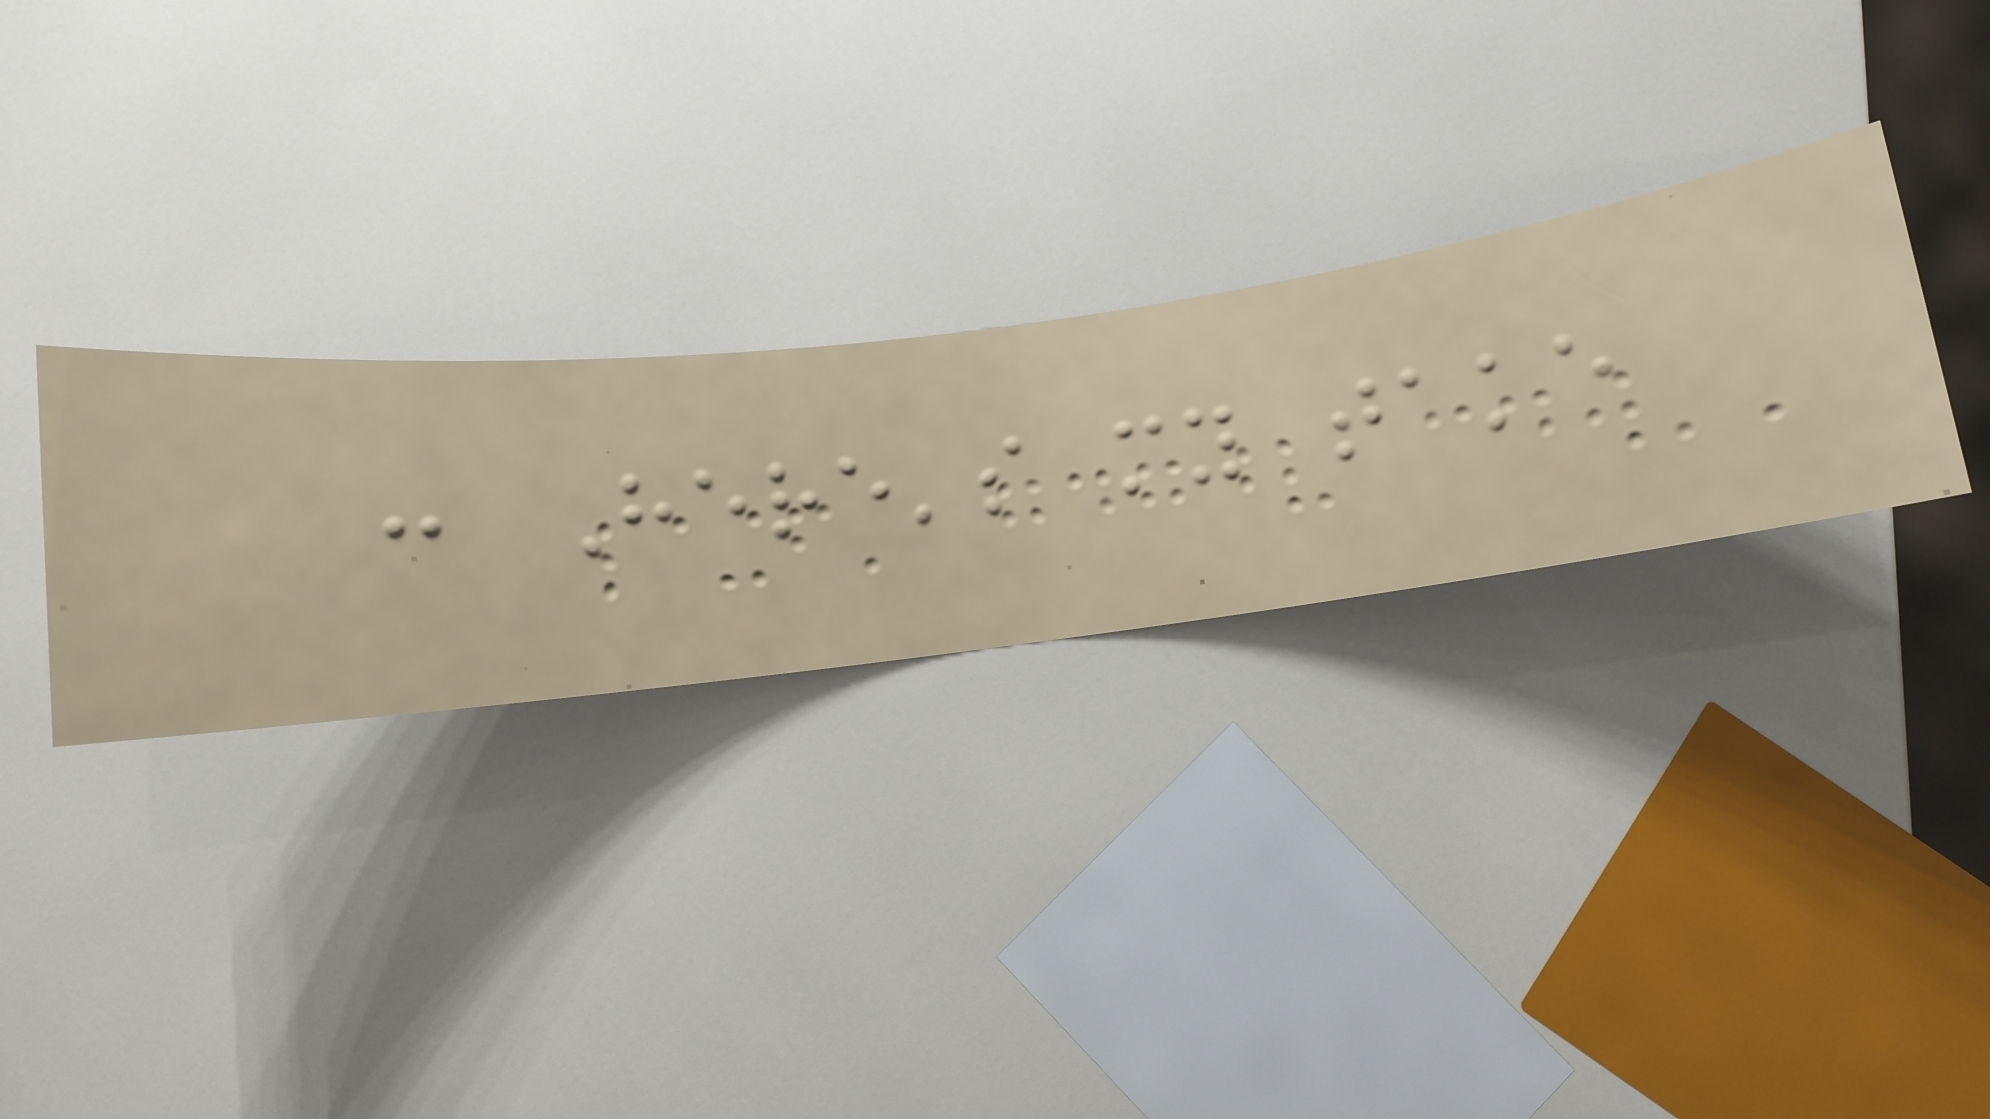: Here's my take
